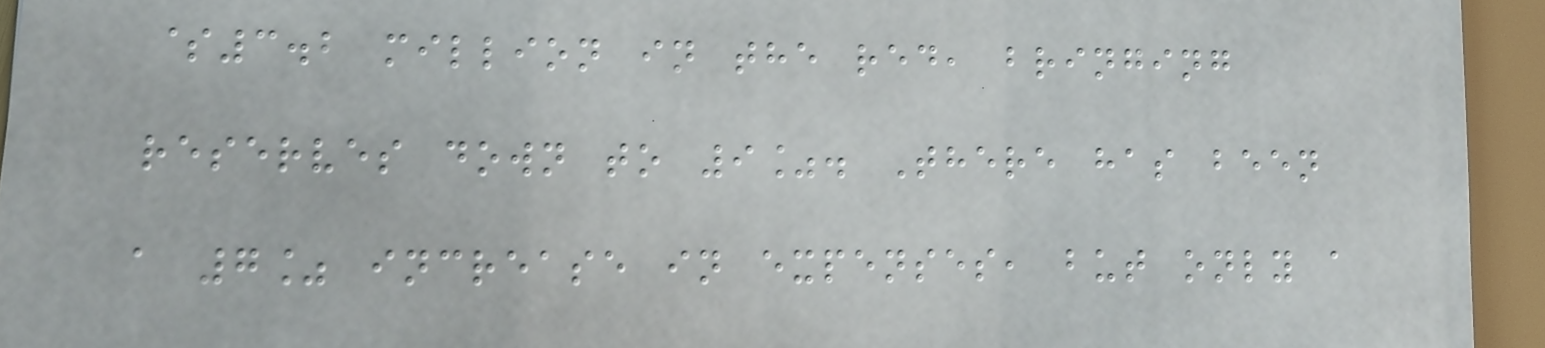$3.2 million in the red, bringing
reserves down to 9%. There has been
a 7% increase in expenses, but only a
